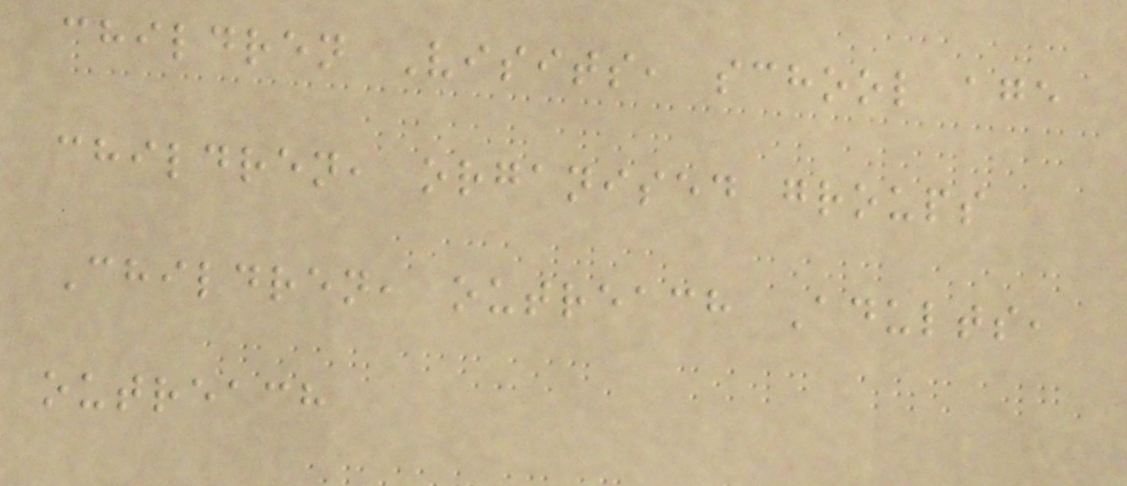children Visits, school age
children, organised groups
Children, outreach Adults,
outreach
